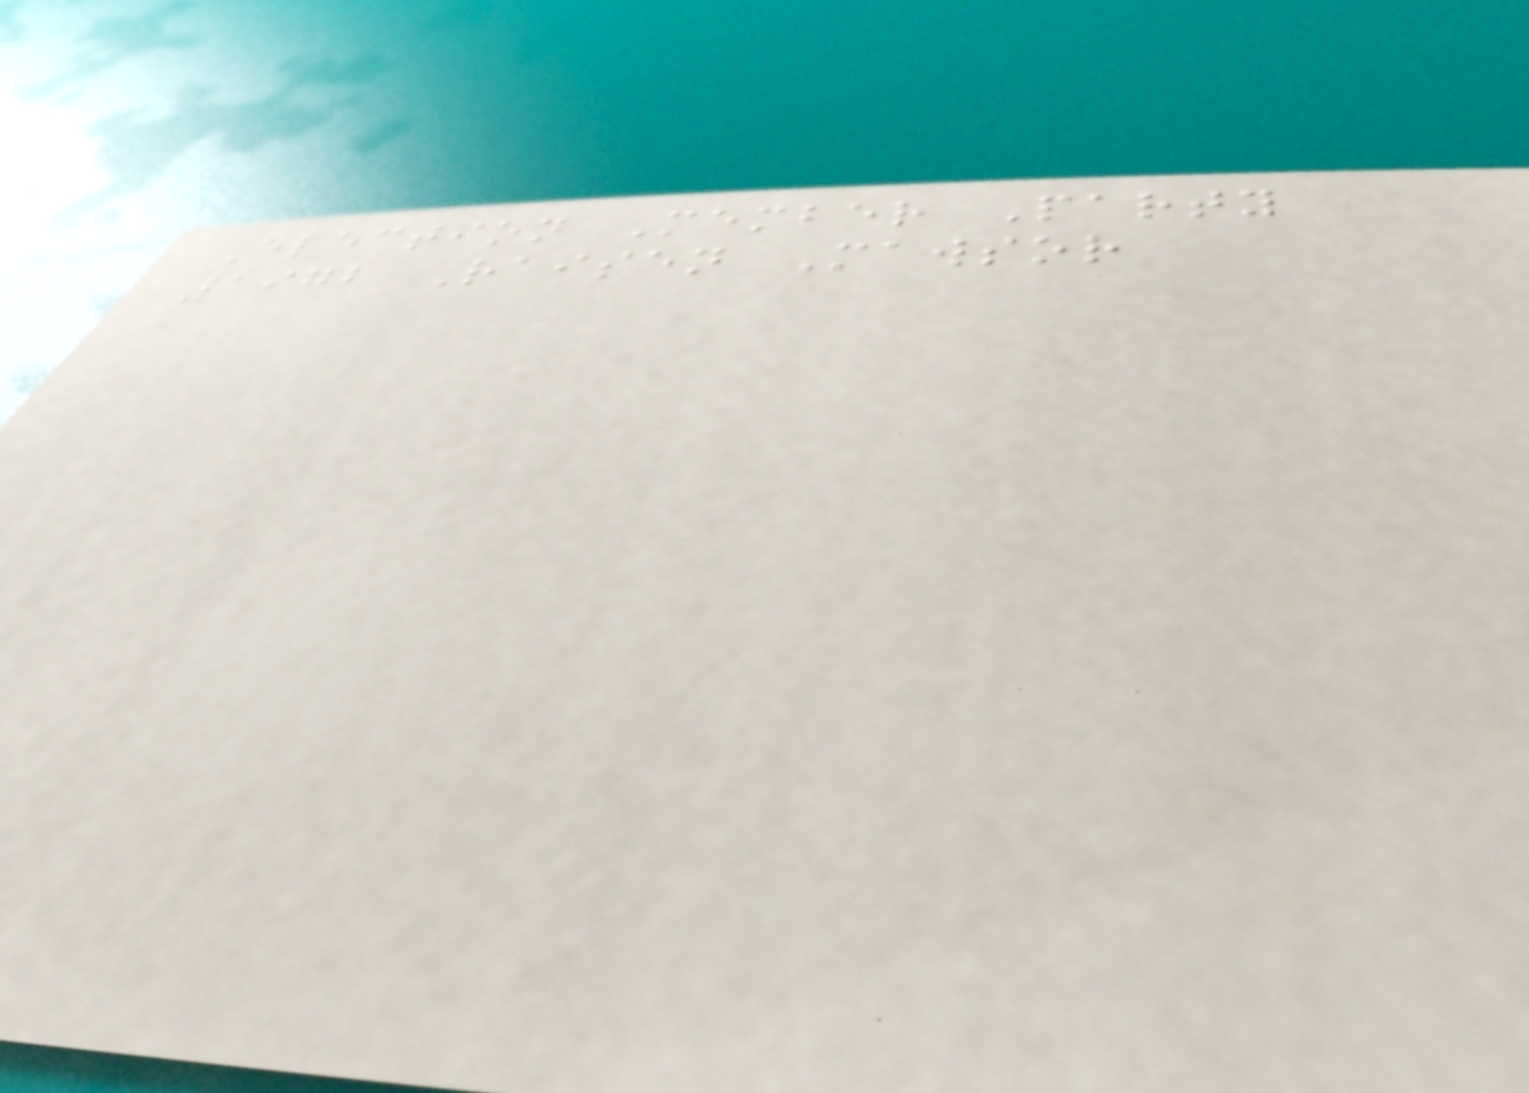Election Member Party
1972 Raisen Mawsor
